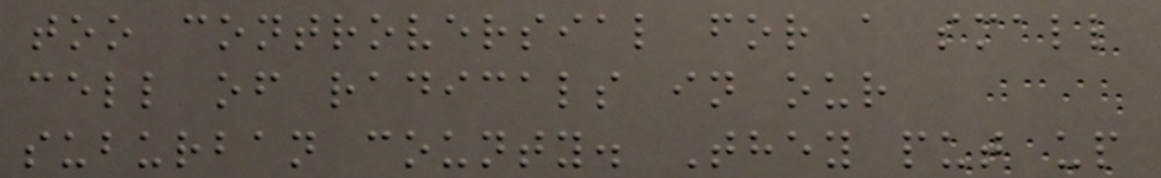too controversial for a small
cell of radicals in our
suburban county. They put up
